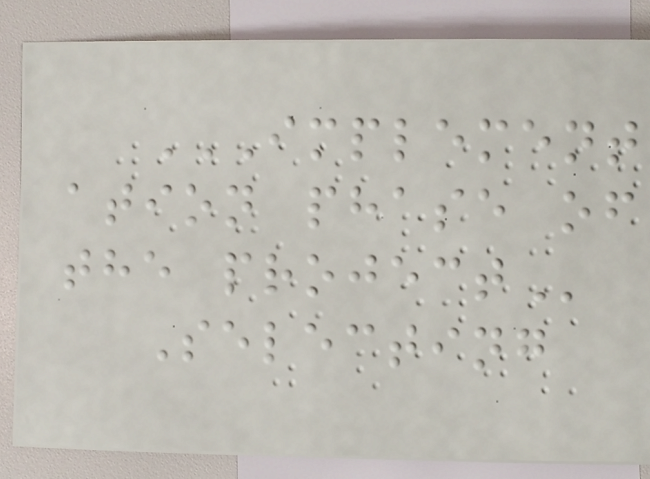IMPLEMENT
ATION PHASE OF
THE PROJECT
Selecting
